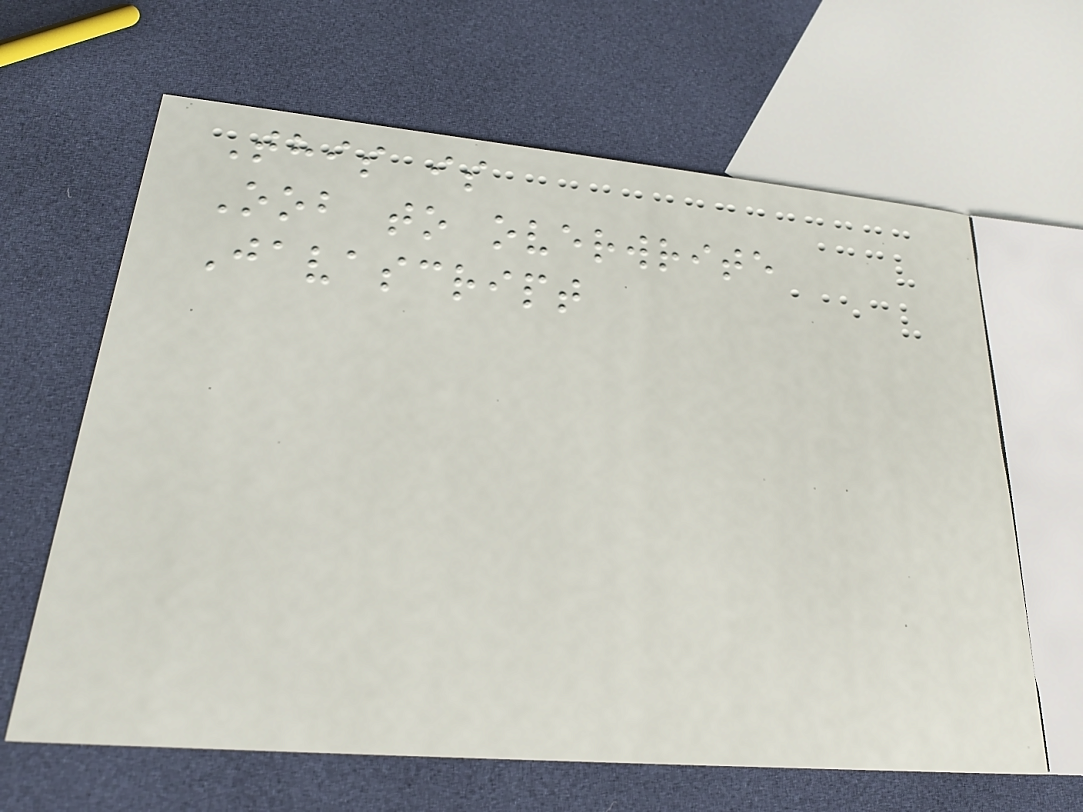This is
Oob to overwrite
Javascript
